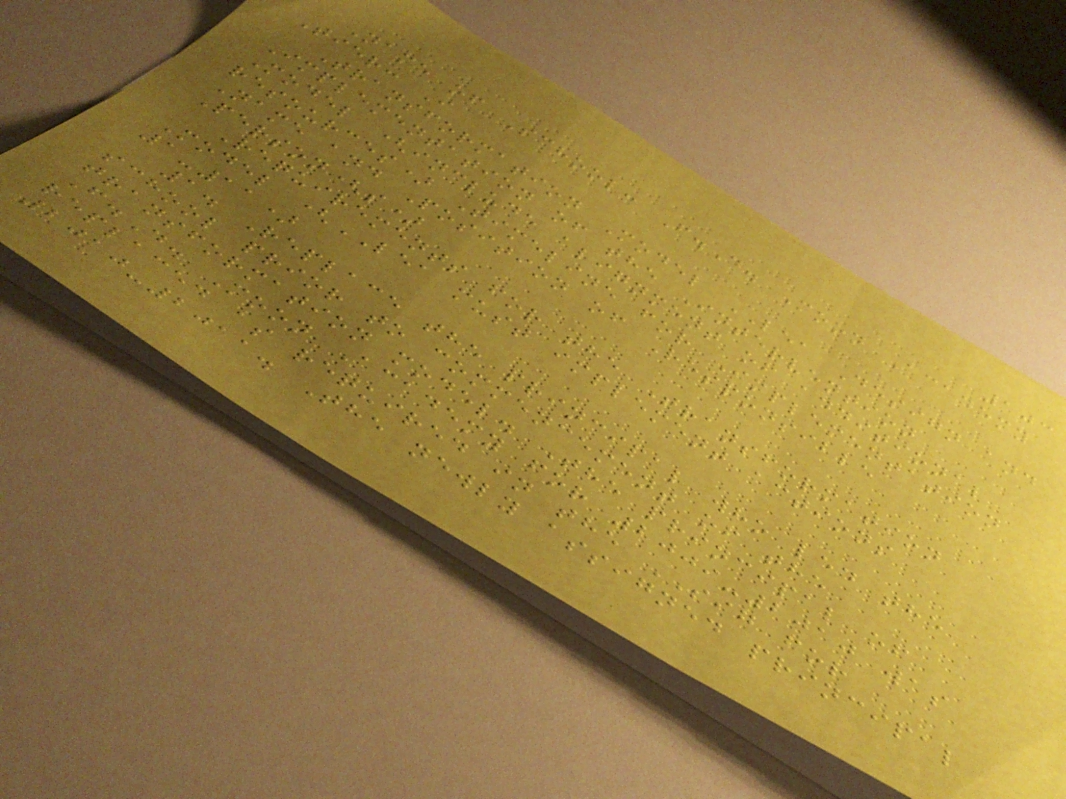103
Name of School: F.D. Moon Academy
Tier: I
Transformation Model LEA Design and
Implementation of the Intervention
Model (include alignment of additional
resources) Timeline for Implementation
Name and Position of Responsible
Person(s)
Requirements for the Transformation
Model (LEA must implement actions
1-11)
1. Replace the principal who led the
school prior to commencement of the
transformation model. The principal of
F.D. Moon Academy for 2009-2010 was
replaced as required in the SIG for
2010-2011. The newly assigned principal
